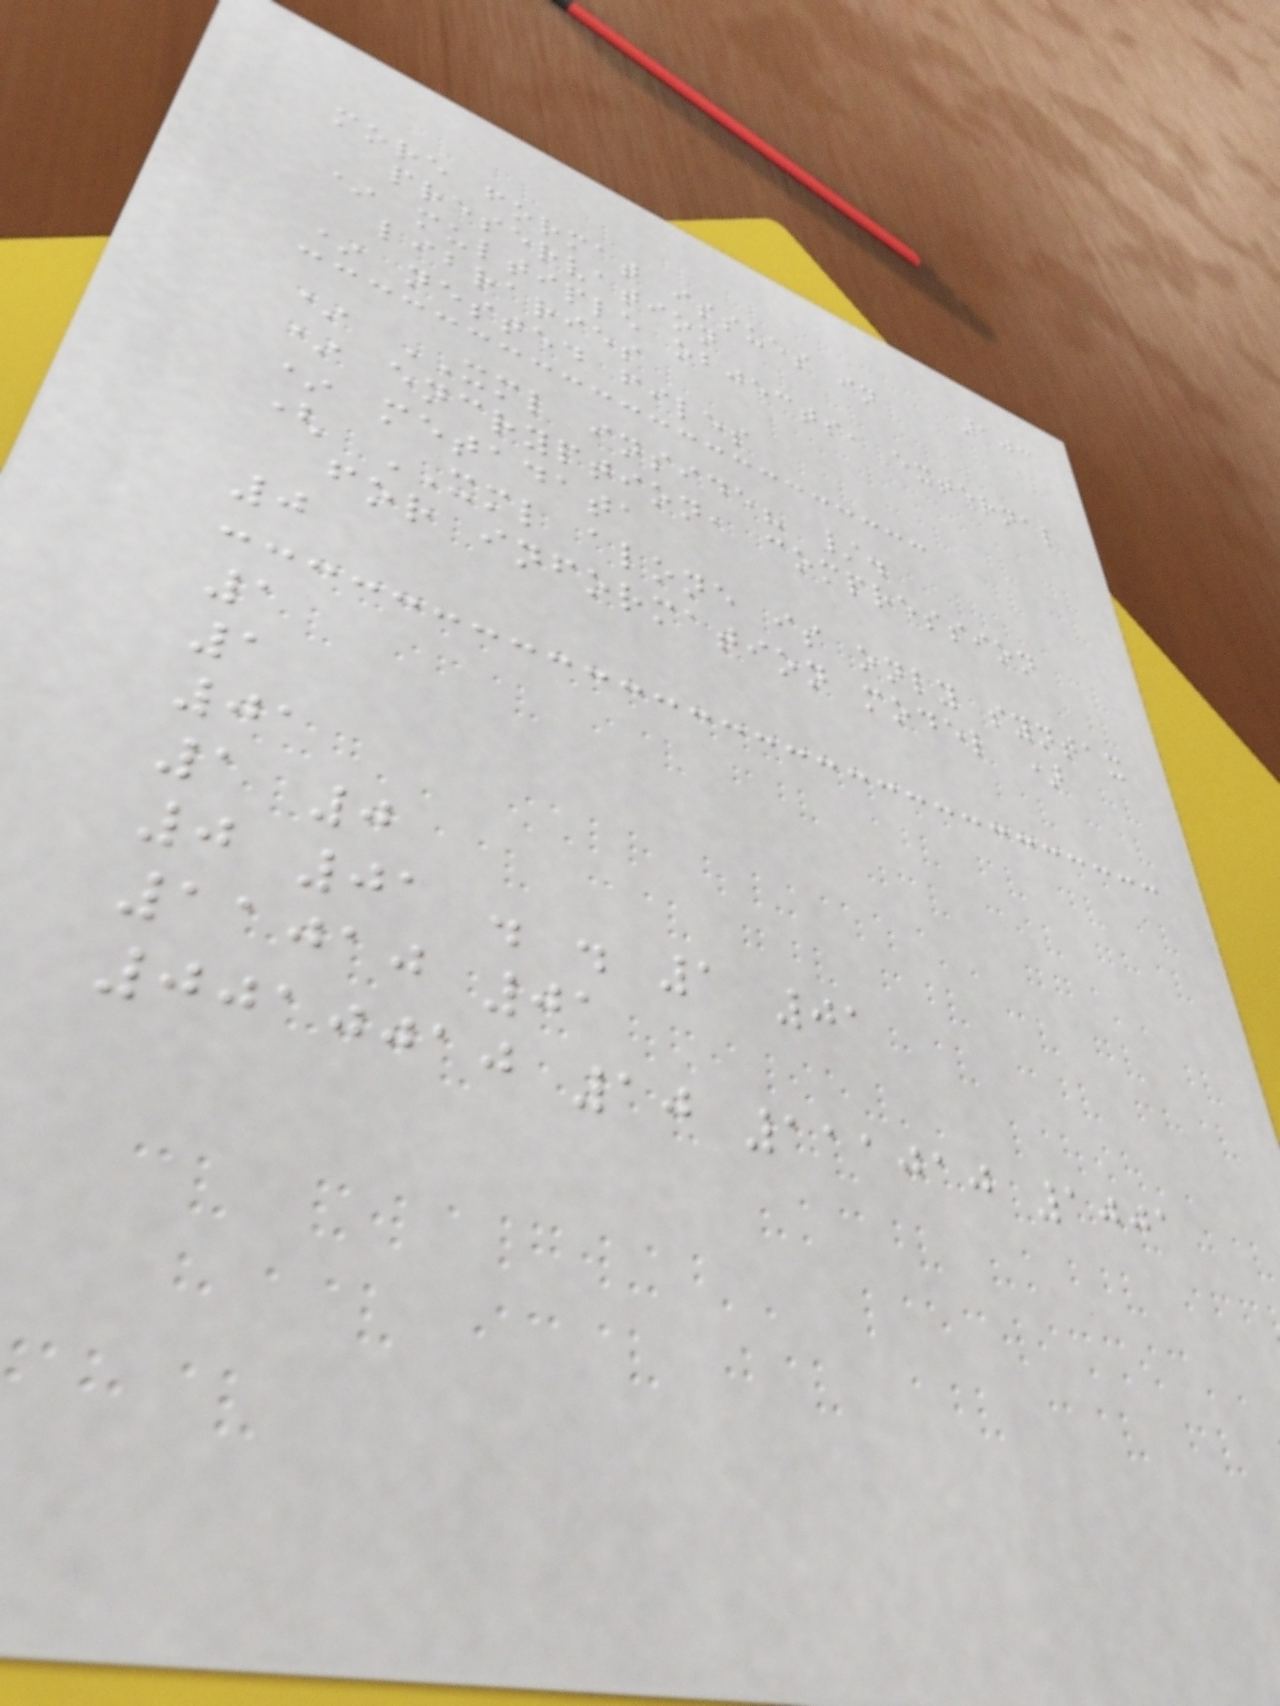103
more format issues in
preservation
* multiple objects, external
libraries
* nested files
* XML inside? /.
* encryption, compression
* metadata
( XML alone is only syntax
for information model )
0
1
1
01
1 0
0 01 . . 1 01
11010 01
0010010 10 111010 1001
